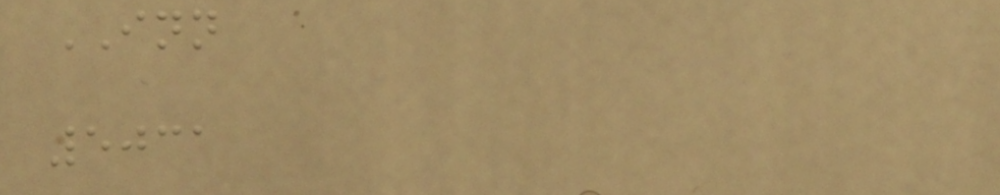INN
5031
